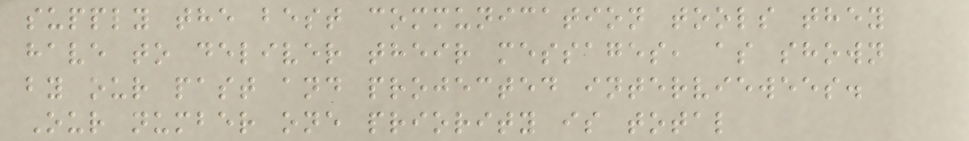supply the best communication tools they
have to deliver their messages, as shown
by our past and projected interviewees.
Our number one priority is total
